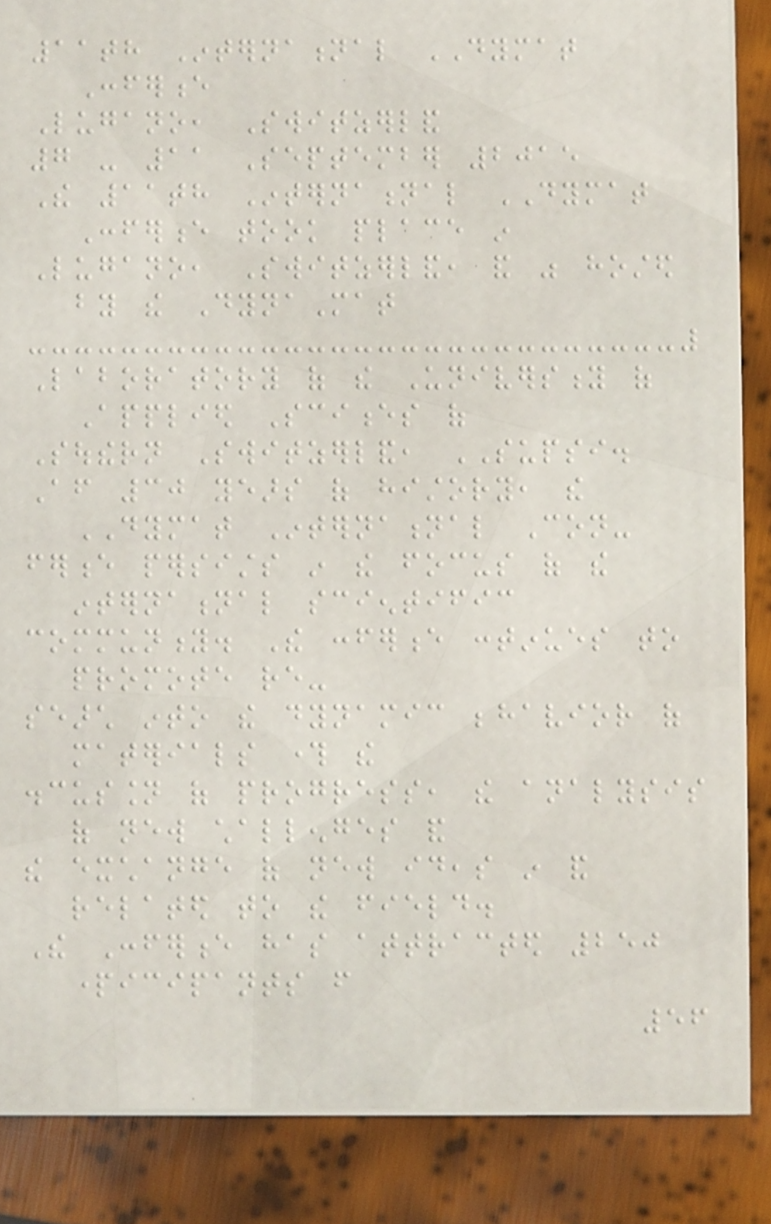11th International DYMAT
Conference
Lugano, Switzerland
7 - 11 September 2015
The 11th International DYMAT
Conference took place in
Lugano, Switzerland, and was hosted
by the DynaMat
Laboratory of the University of
Applied Sciences of
Southern Switzerland, SUPSI.
After 30 years of history, the
DYMAT International Con-
ference persists in the focus of the
international scientific
community. The conference continues to
promote re-
search into the dynamic behavior of
materials through the
discussion of progress, the analysis
of new challenges and
the exchange of new ideas in and
related to the field.
The Conference has attracted 250
participants from
56
